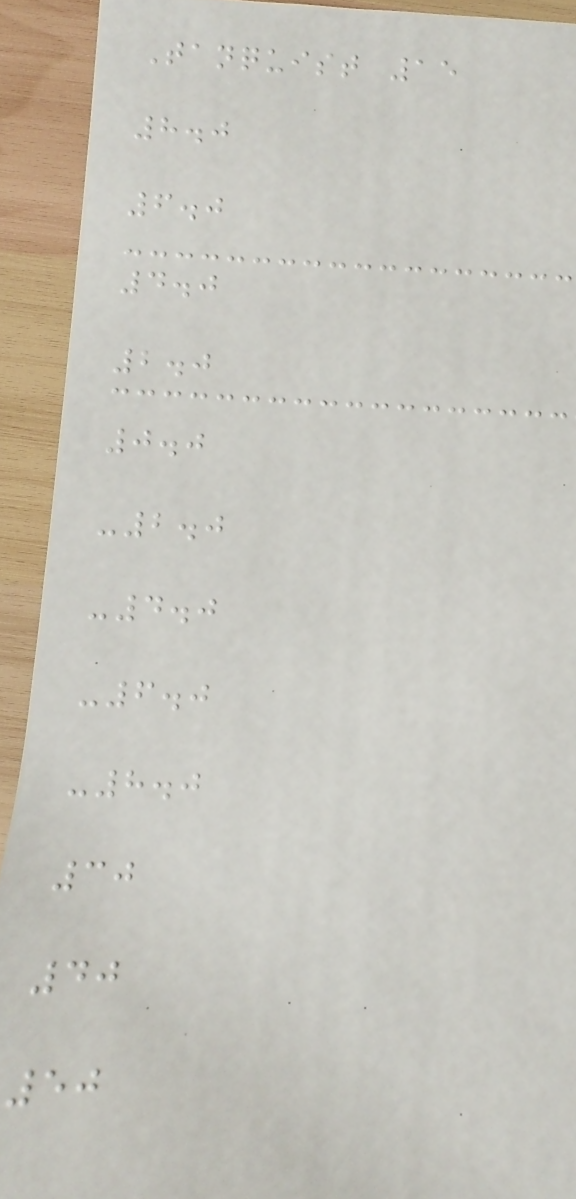Tanquist 15
8.0
6.0
4.0
2.0
0.0
-2.0
-4.0
-6.0
-8.0
30
40
50
